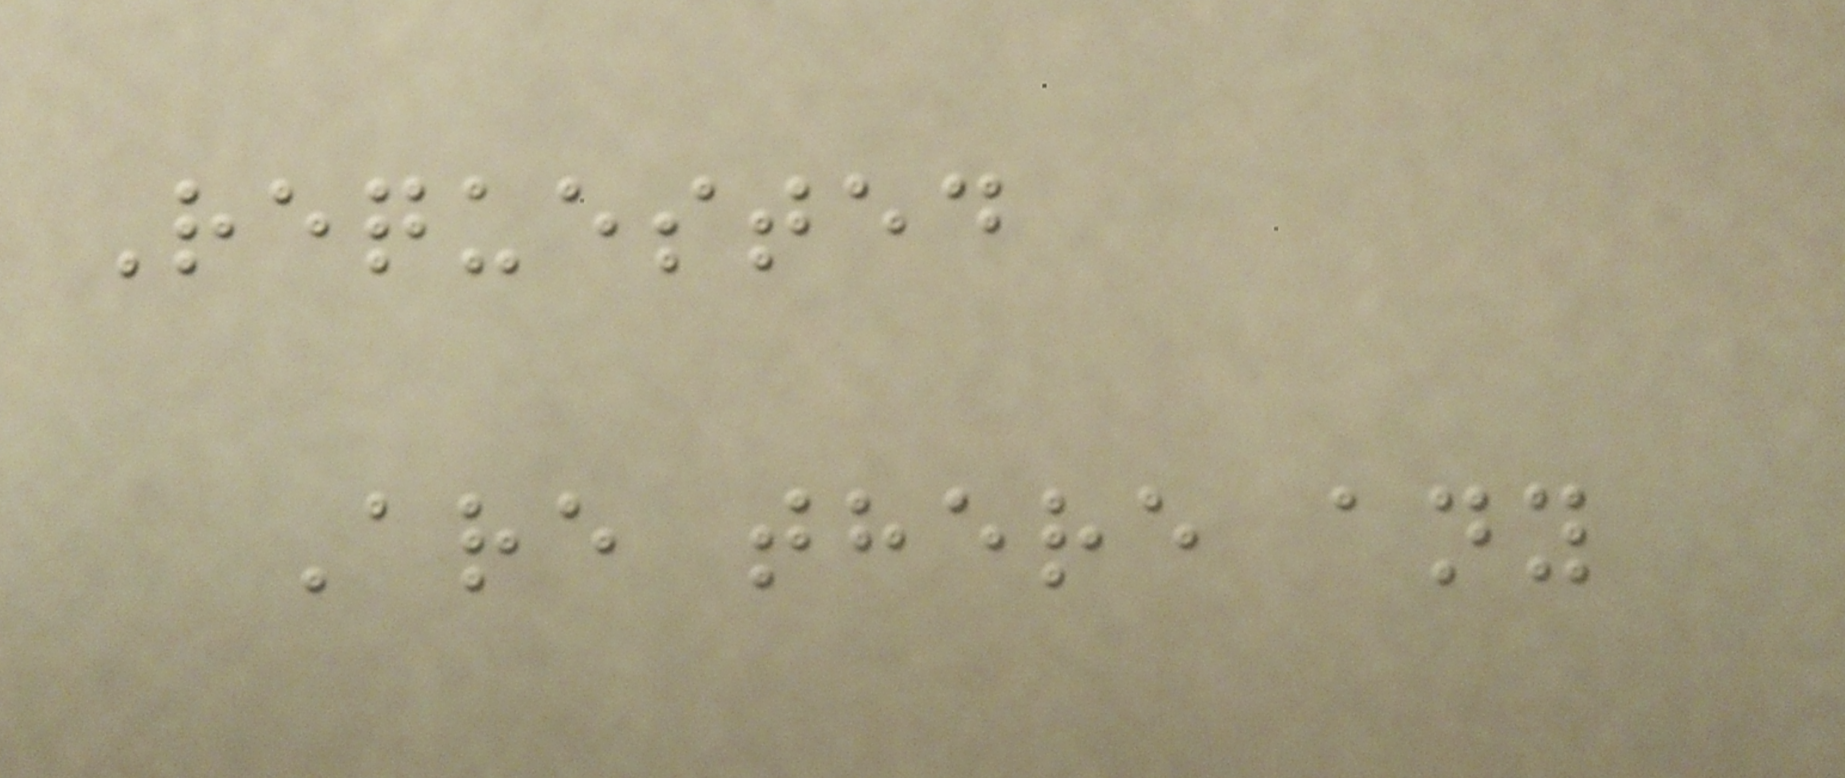Requested
Are there any
